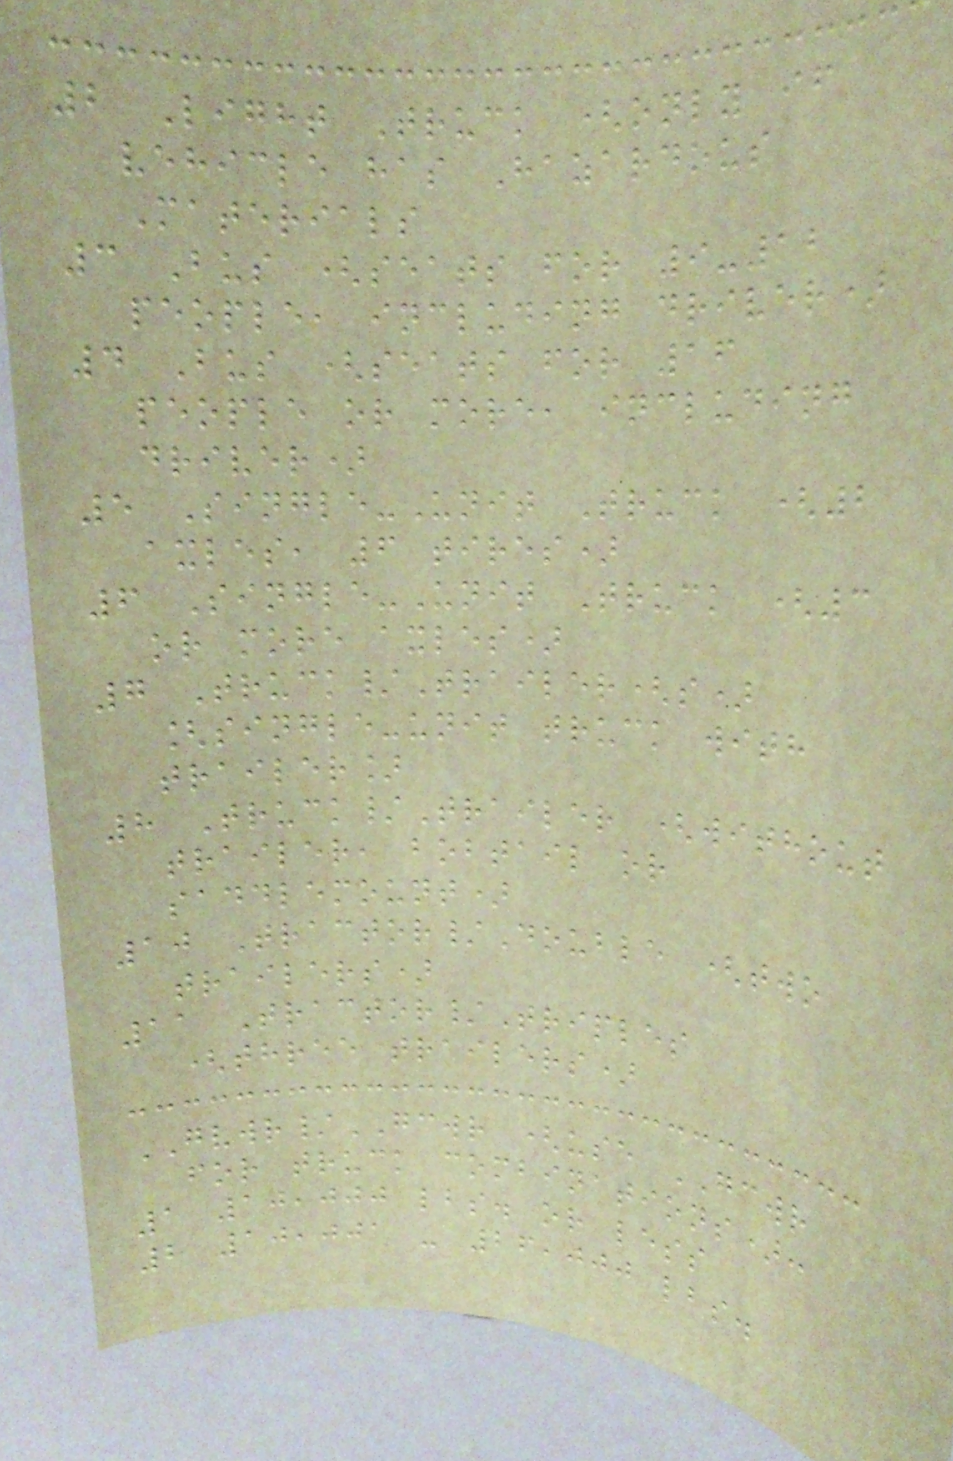2 Light Truck (only if
vehicle has Hazardous
Materials
3 Bus (seats for 9-12
people, including driver)
4 Bus (seats for 16
people or more, including
driver)
5 Single-Unit Truck (2
axles, 6 tires)
6 Single-Unit Truck (3
or more axles)
7 Truck/Trailer(s)
[single-unit truck with
trailer]
8 Truck/Trailer (without
trailer, bobtail or
saddlemount)
10 Tractor/Double (two
trailers)
11 Tractor/Triples
(three trailers)
GVWR/GCWR (use GCWR
for truck combinations):
1 10,000 lbs. or less
2 10,001 - 26,000 lbs.
